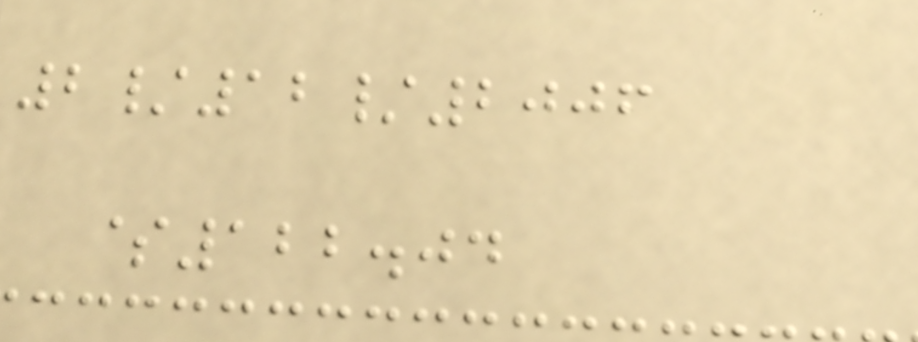2/12/2006
$122.04
